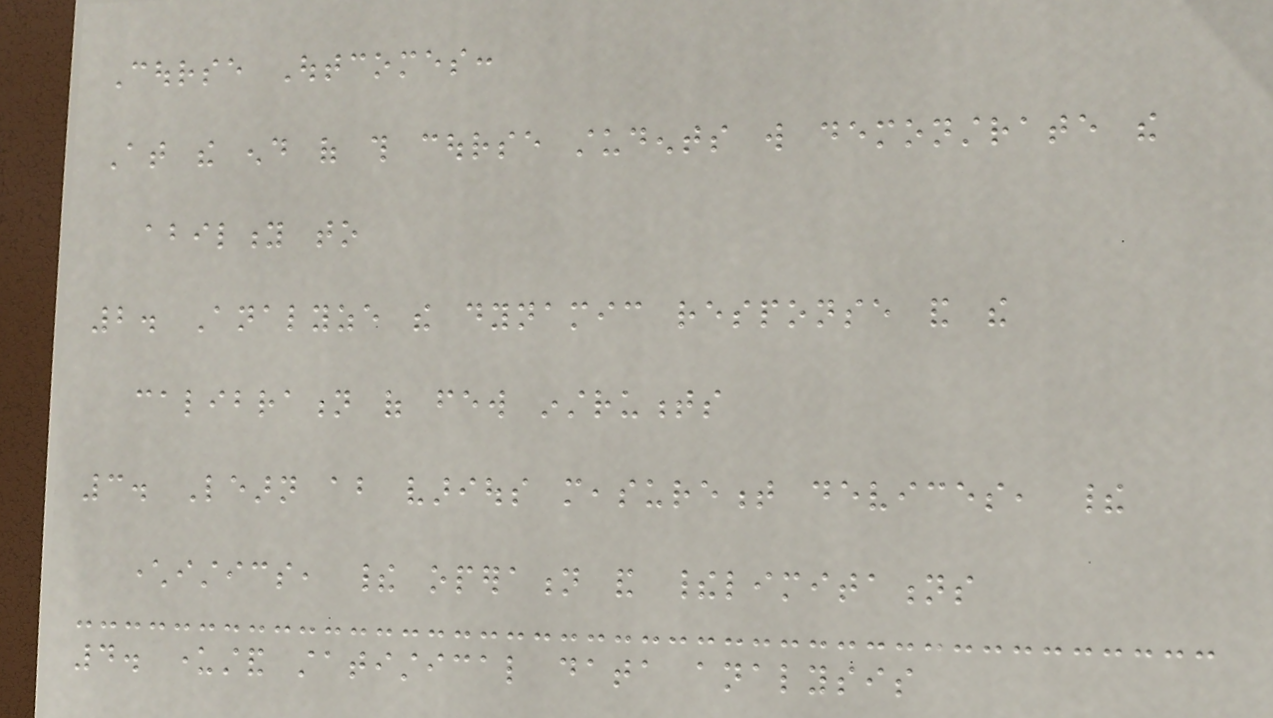Course Outcomes:
At the end of this course students will demonstrate the
ability to
2. Analyze the dynamic response and the
calibration of few instruments
3. Learn about various measurement devices, their
characteristics, their operation and theirlimitations
4. understand statistical data analysis
